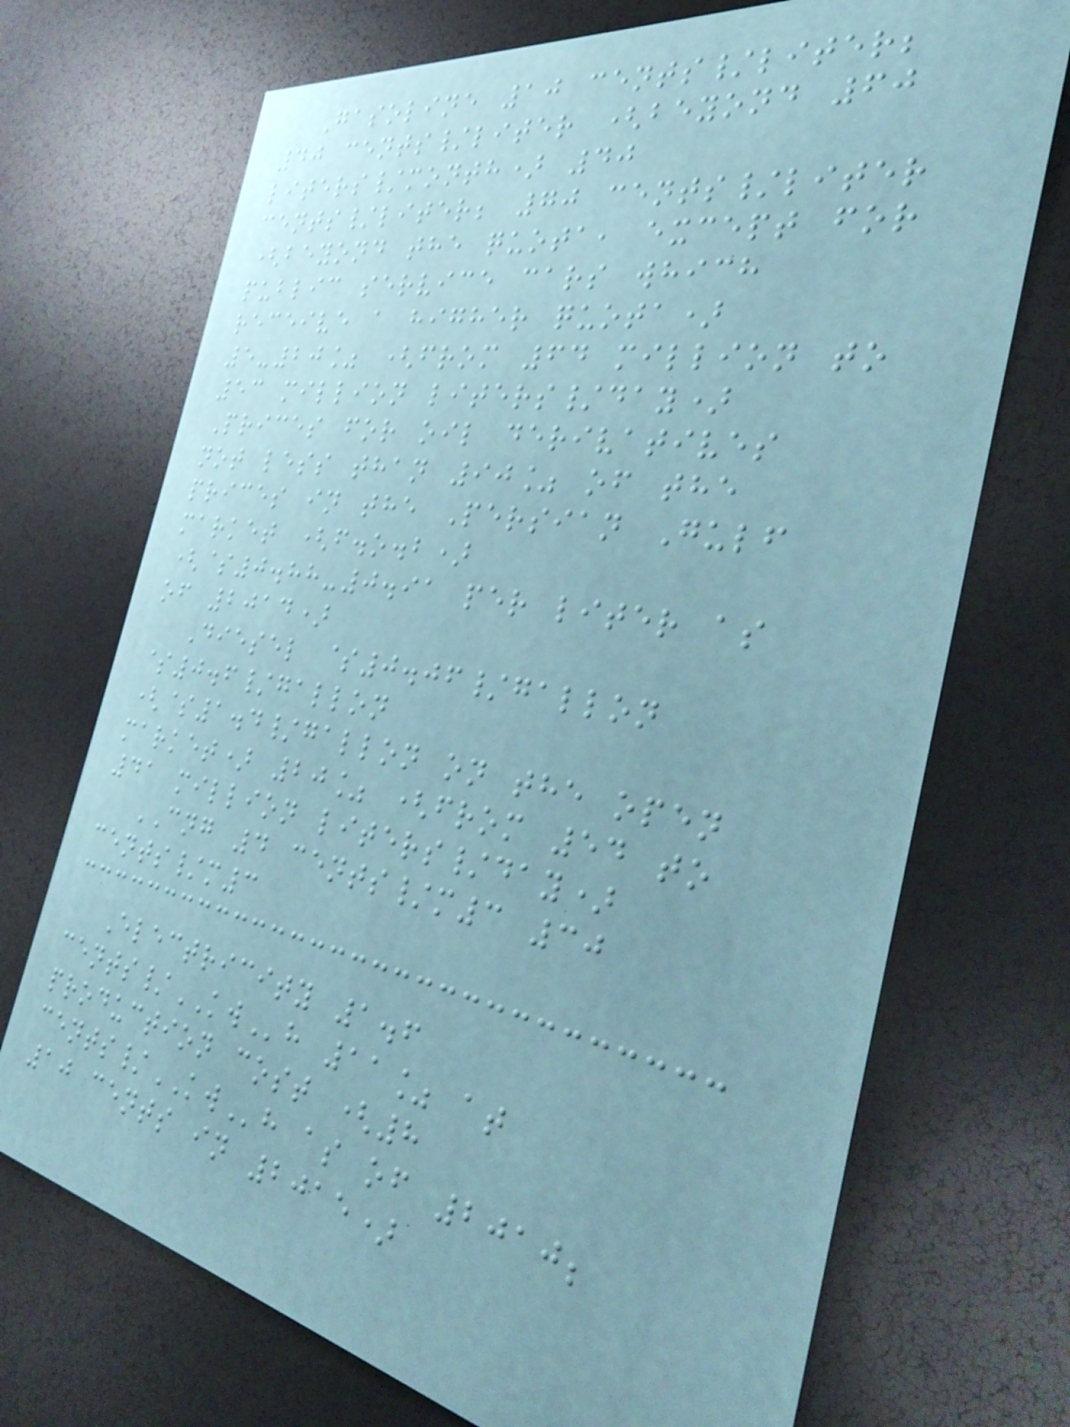Gasoline 10 cents/liter;
40 cents/liter (beyond 60
liters/month) 40
cents/liter; 70 cents/liter
(beyond the quota, except for
public service cars which
receive a higher quota)
5-20% (from 64 million to
53 million liters/day)
Prices for oil derivatives
not less than 90% of the
prices in the Persian Gulf
market (f.o.b)
($0.88-0.91 per liter as
of 2014)
Diesel $0.06/gallon
$0.6/gallon
($1.4/gallon on the open
market) 20% (from 54 to
41 million liters/day)
CNG 4 cents/m3 30
cents/m3
Electricity 1.6
cents/KWh 11% at
production cost (8
cents/KWh as of 2010;
10 cents in 2015)
